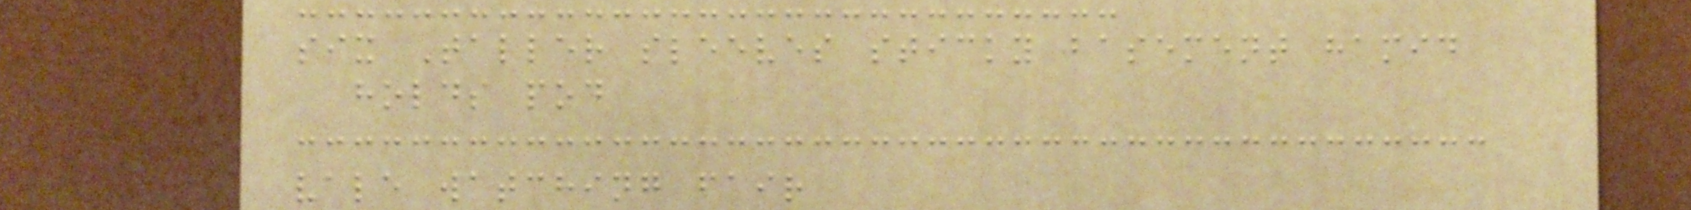six Taller sleeves sticky basement hamid
holds pod
vale watching fair
